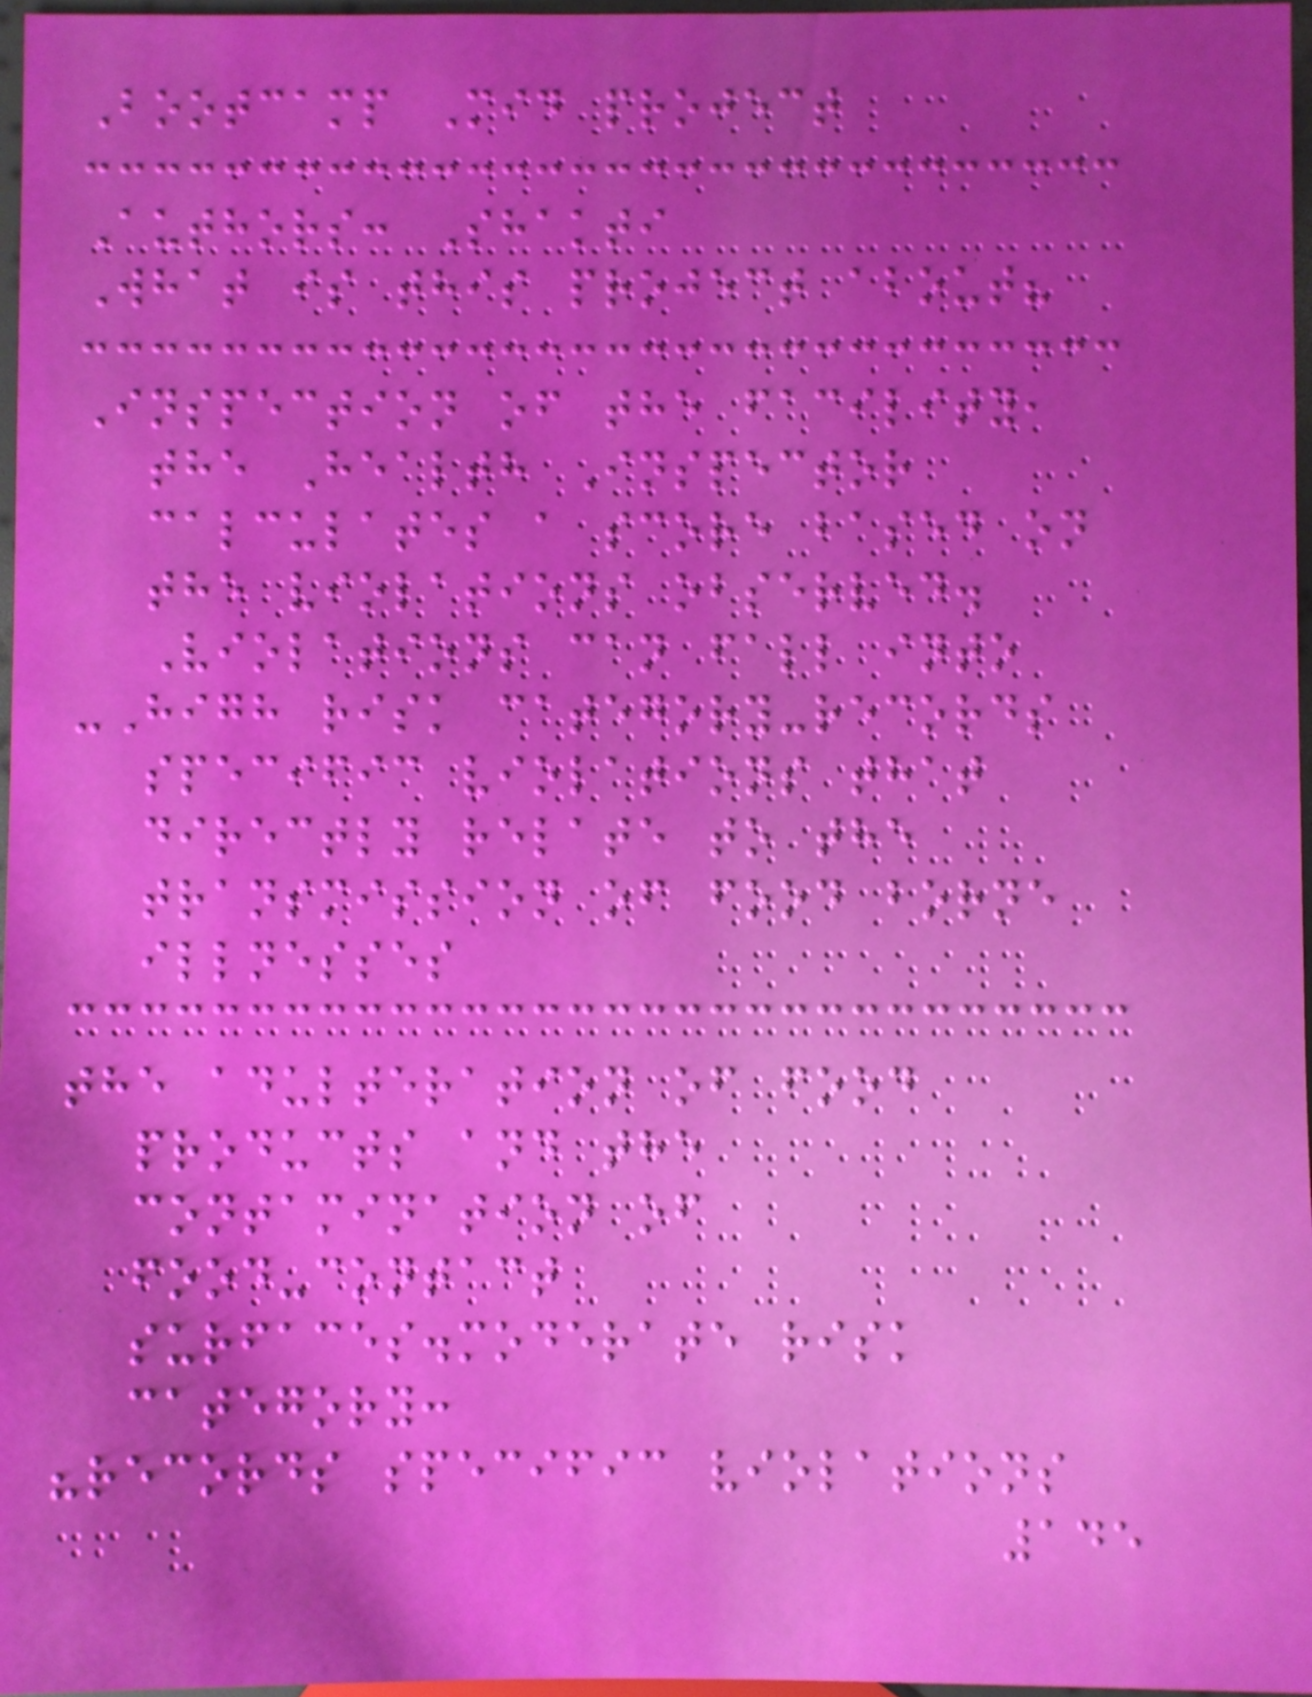Bootcamp Mid project
Authors: Shakti
What is this project about?
Inspection of the facility,
the Health Inspector
calculates a score based on
the violations observed.
Violations can fall into
-High risk category-records
specific violations that
directly relate to the
transmission of food borne
illnesses
the adulteration of food
products and the
contamination of
food-contact
surfaces.moderate risk
category:
"records specific violations
145
